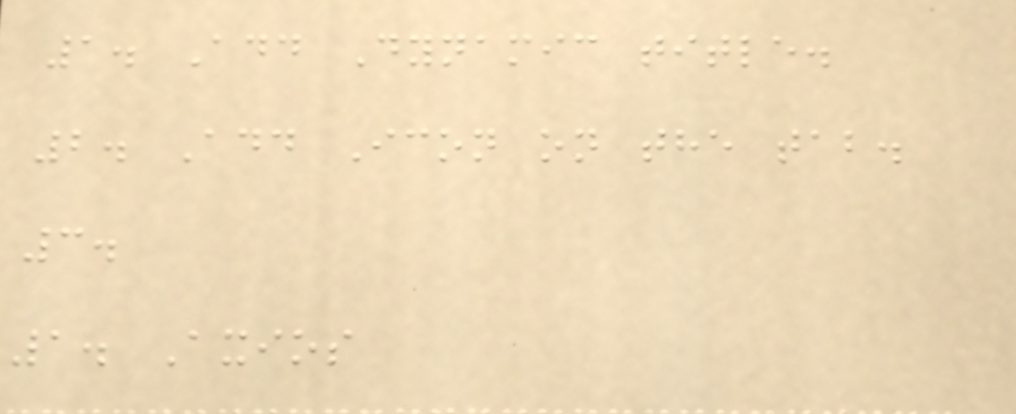1. Add Dynamic title.
2. Add Icon on the tab.
3.
1. Axios
